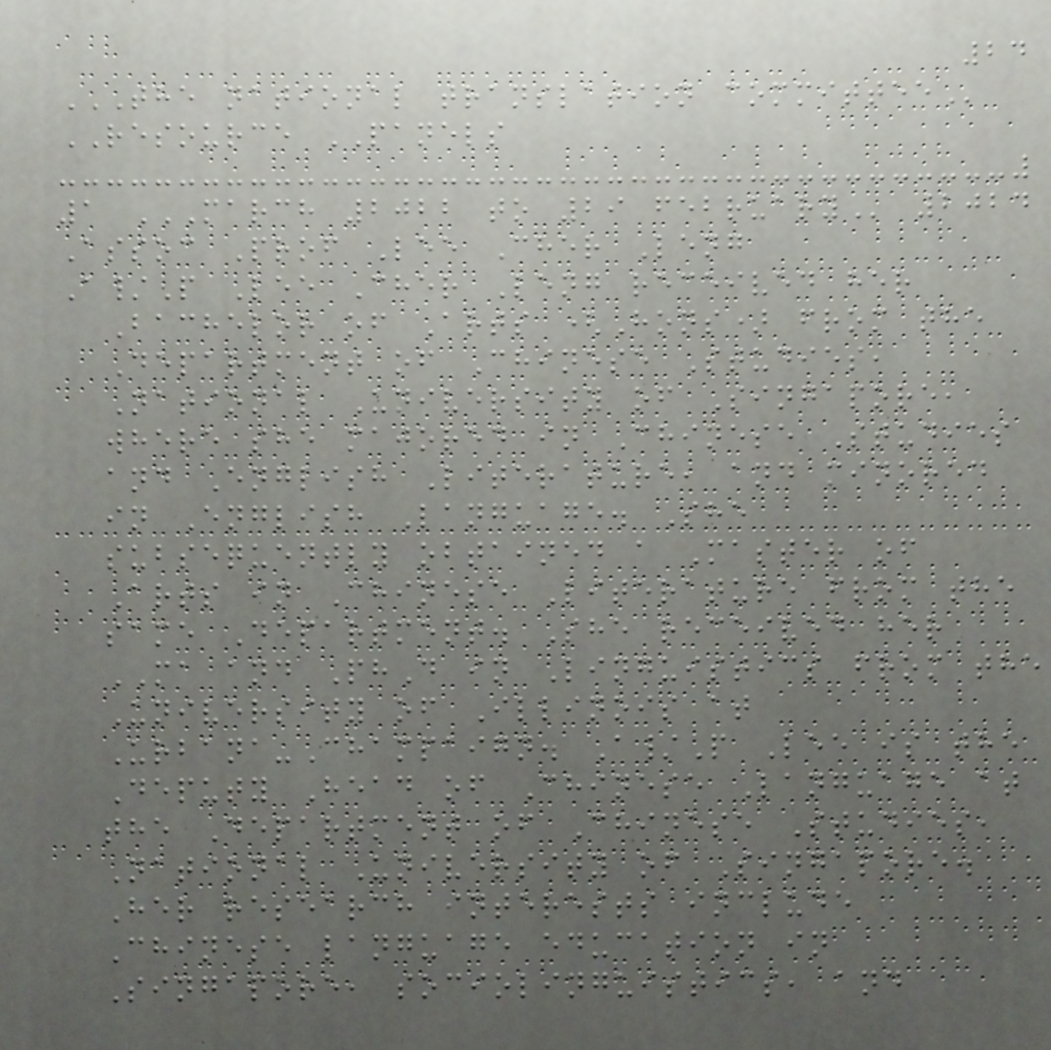24
THE NATIONAL TRANSLATION COMMITTEE
RESOURCE PANELS
1 MARCH 2022 TO 29 FEBRUARY 2024
Assoc Prof Lee Cher Leng
A/P Lee Cher Leng received her
Bachelor of Arts (Hons) from the
Department of Chinese Studies,
National University of Singapore,
where she majored in Chinese Studies
and English Literature, and minored
in English Language. She
subsequently obtained a Master of
Arts in Chinese Literature from the
same Department. She received her
MA and PhD in Linguistics from the
University of Illinois at
Urbana-Champaign. A/P Lee is the
Deputy Head of Chinese Language at
the Department of Chinese Studies,
National University of Singapore.
Her research interests include
Chinese language education in
Singapore, sociolinguistics, and
